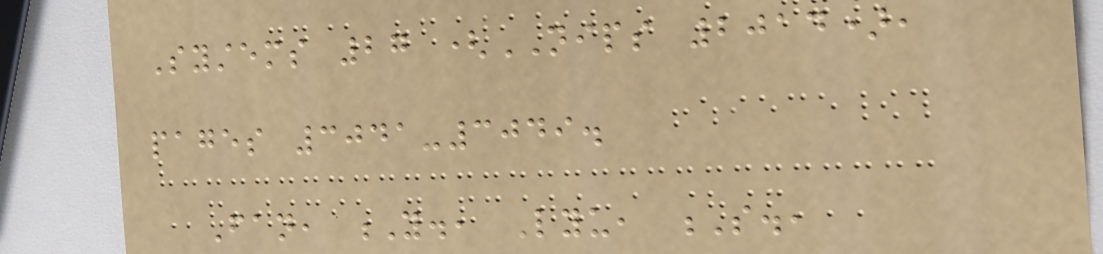Systems 27 (NIPS 2014),
pages 3041-3049.
Fan, Y., Lyu, S.,
